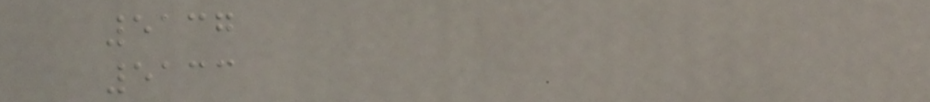5137
5133
